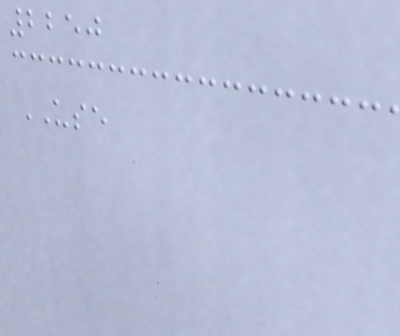2250
USE
